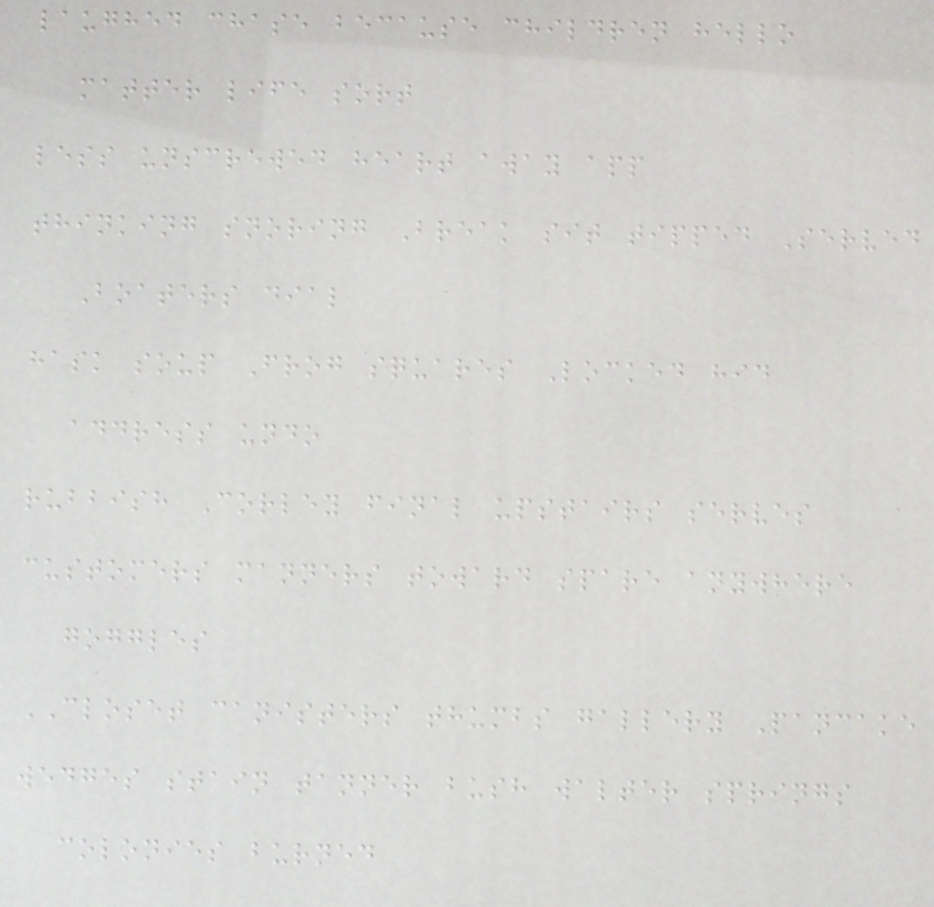laughed chase because children hello
matter life sort
less unscrewed heart away app
thinking snoring Break sit tipped Served
Boaters dial
hask soup Frog squares Locked hid
address undo
rubbish Corley final upstairs serves
customers manners toward spare anywhere
goggles
CLOSET canisters thumbs gallery Pancake
wedges stain tanner bush walter springs
colonies burned
